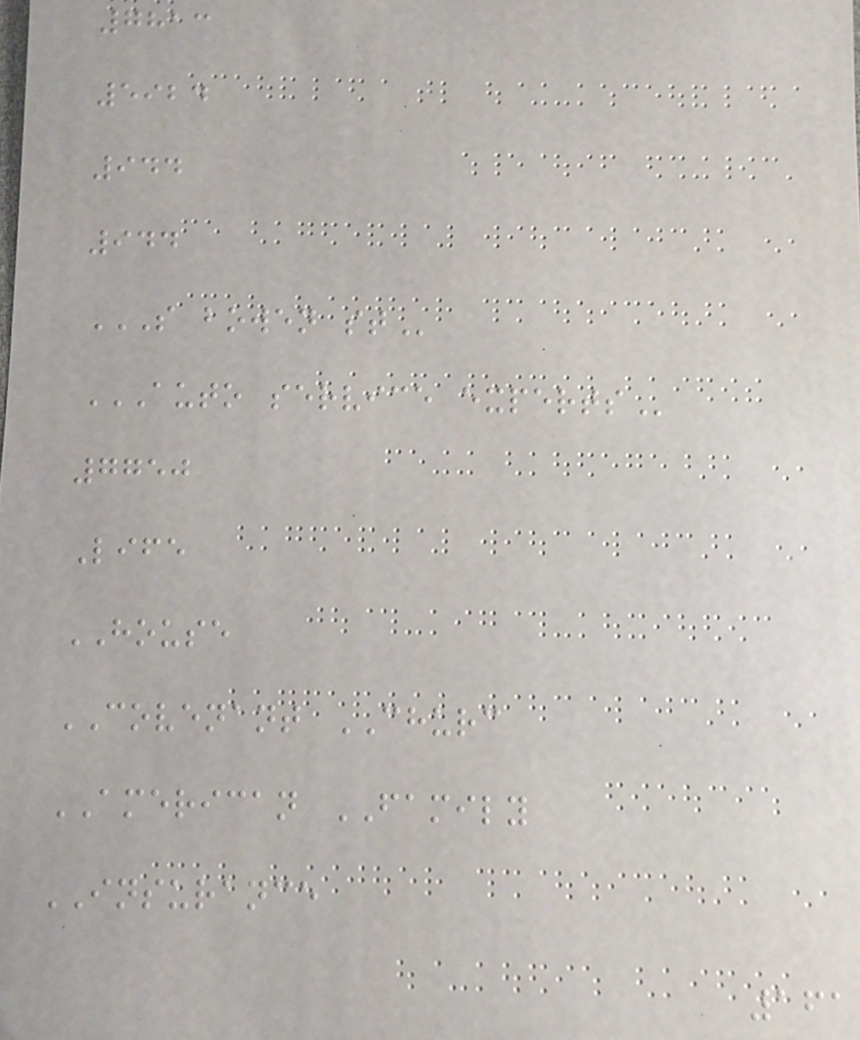7813
5924
944
944
S BOWEN ST
AUTO SERVICE EXPERTS
7750
Life
HOUSE
COVENANT CHURC
AMERICAN FAMILY
INSURANCE
161
